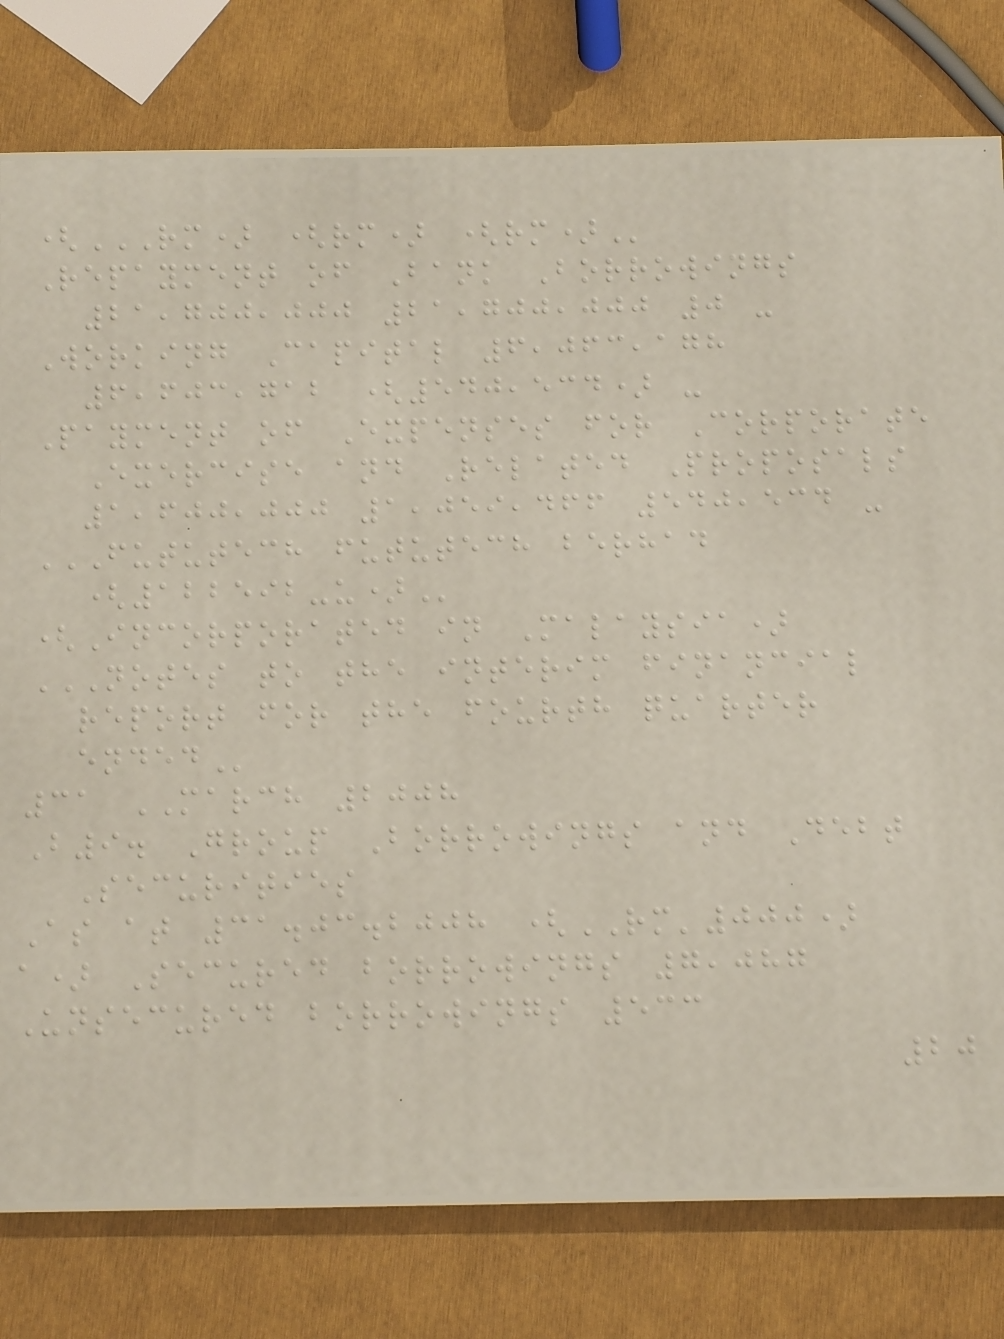(RM) (RM) (RM)
Repayment of Bank Borrowings
21,700,000 21,700,000 0 -
Working Capital 6,063,178
6,603,712 (540,534) -
Payment of Expenses for Corporate
Exercise and Related Proposals
1,600,000 1,059,466 540,534 -
FUTUTECH FUTUTECH BERHAD
(122592-U)
(Incorporated in Malaysia)
NOTES TO THE INTERIM FINANCIAL
REPORT FOR THE FOURTH QUARTER
ENDED
31 MARCH 2008
B9. Group Borrowings and Debt
Securities
As at 31.03.2008 (RM'000)
a) Secured borrowings 7,087
Unsecured borrowings 533
20
